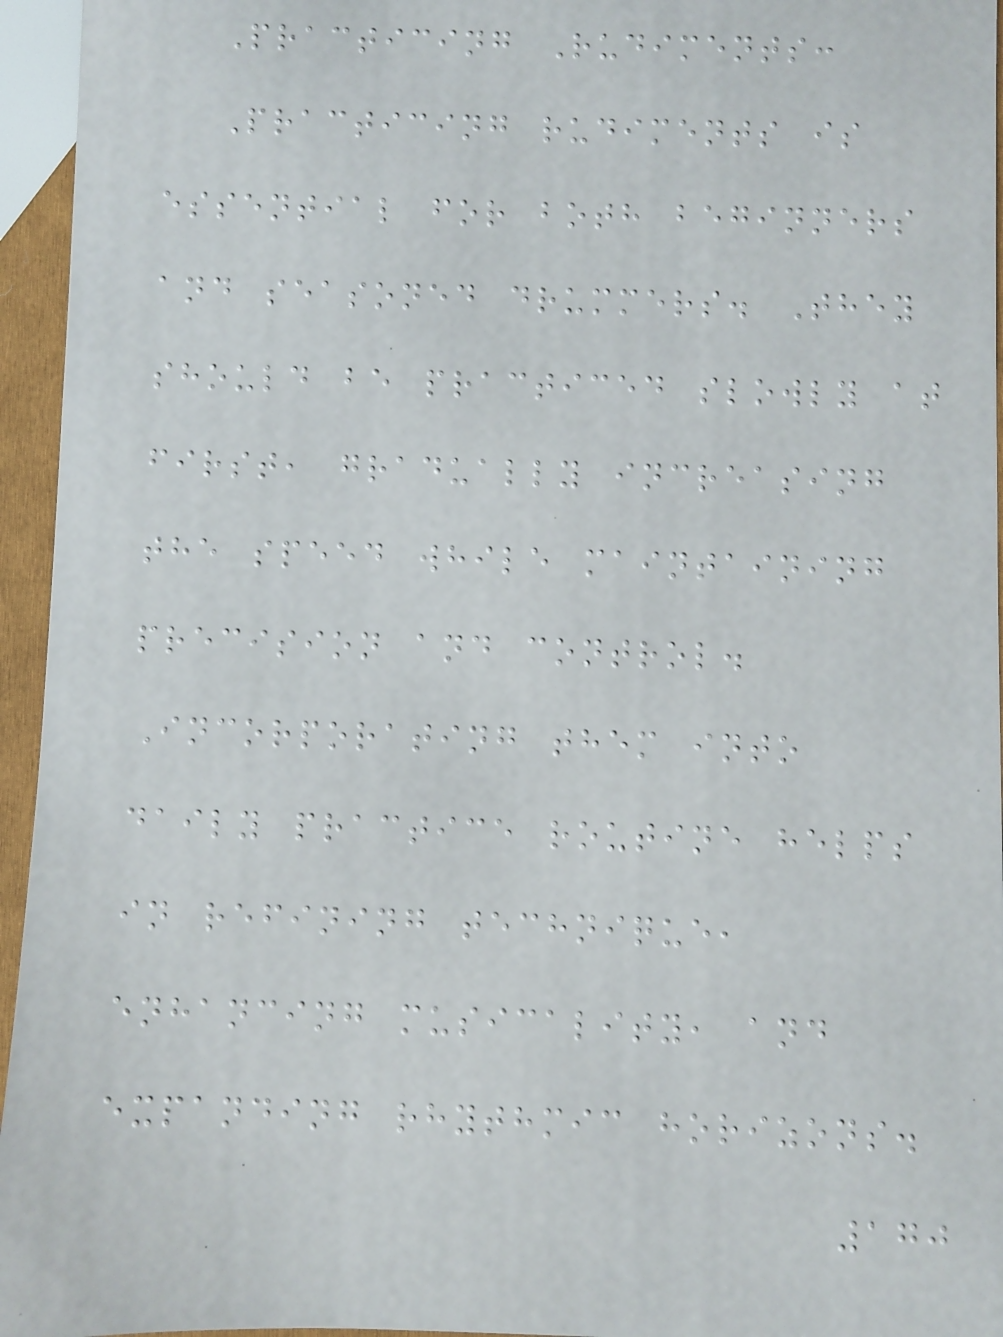Practicing Rudiments:
Practicing rudiments is
essential for both beginners
and seasoned drummers. They
should be practiced slowly at
first, gradually increasing
the speed while maintaining
precision and control.
Incorporating them into
daily practice routine helps
in refining technique,
enhancing musicality, and
expanding rhythmic horizons.
170
